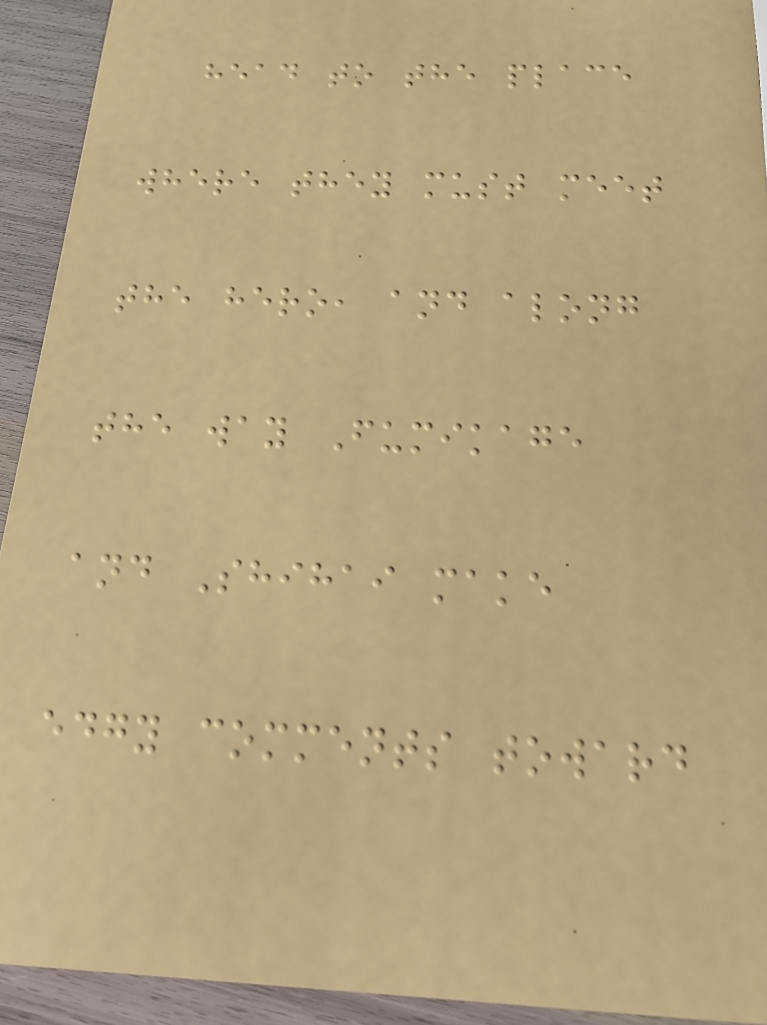head to the place
where they must meet
the hero, and along
the way Fumikage
and Shihai make
edgy comments toward
